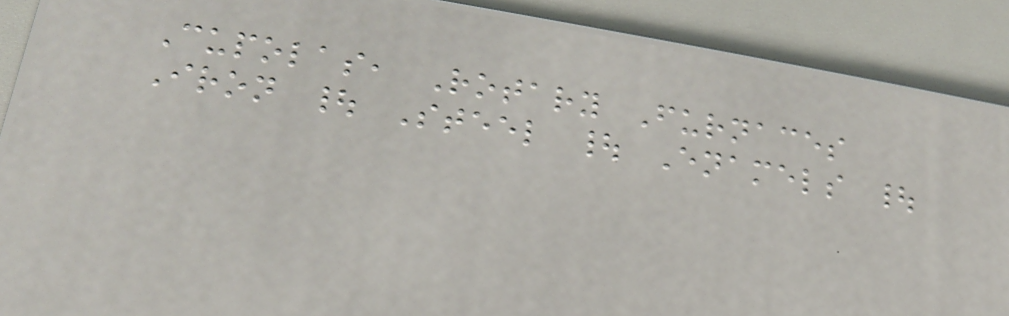Cupolas, Rotary Furnaces
Iron | Steel | Enamels |
